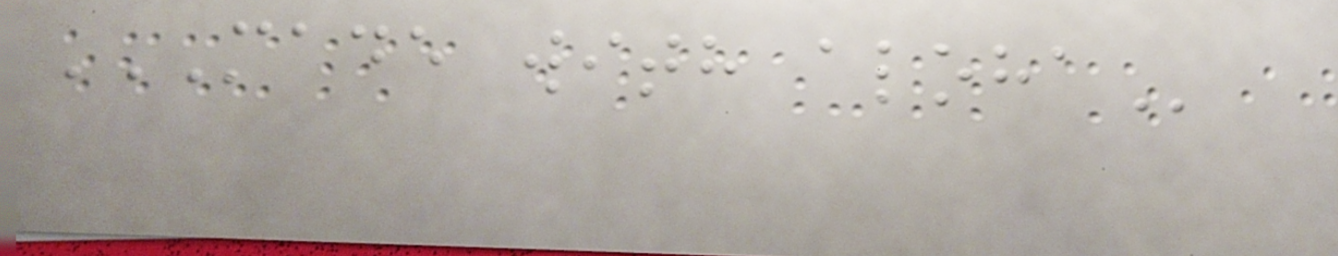MADE WITH ALOHA
